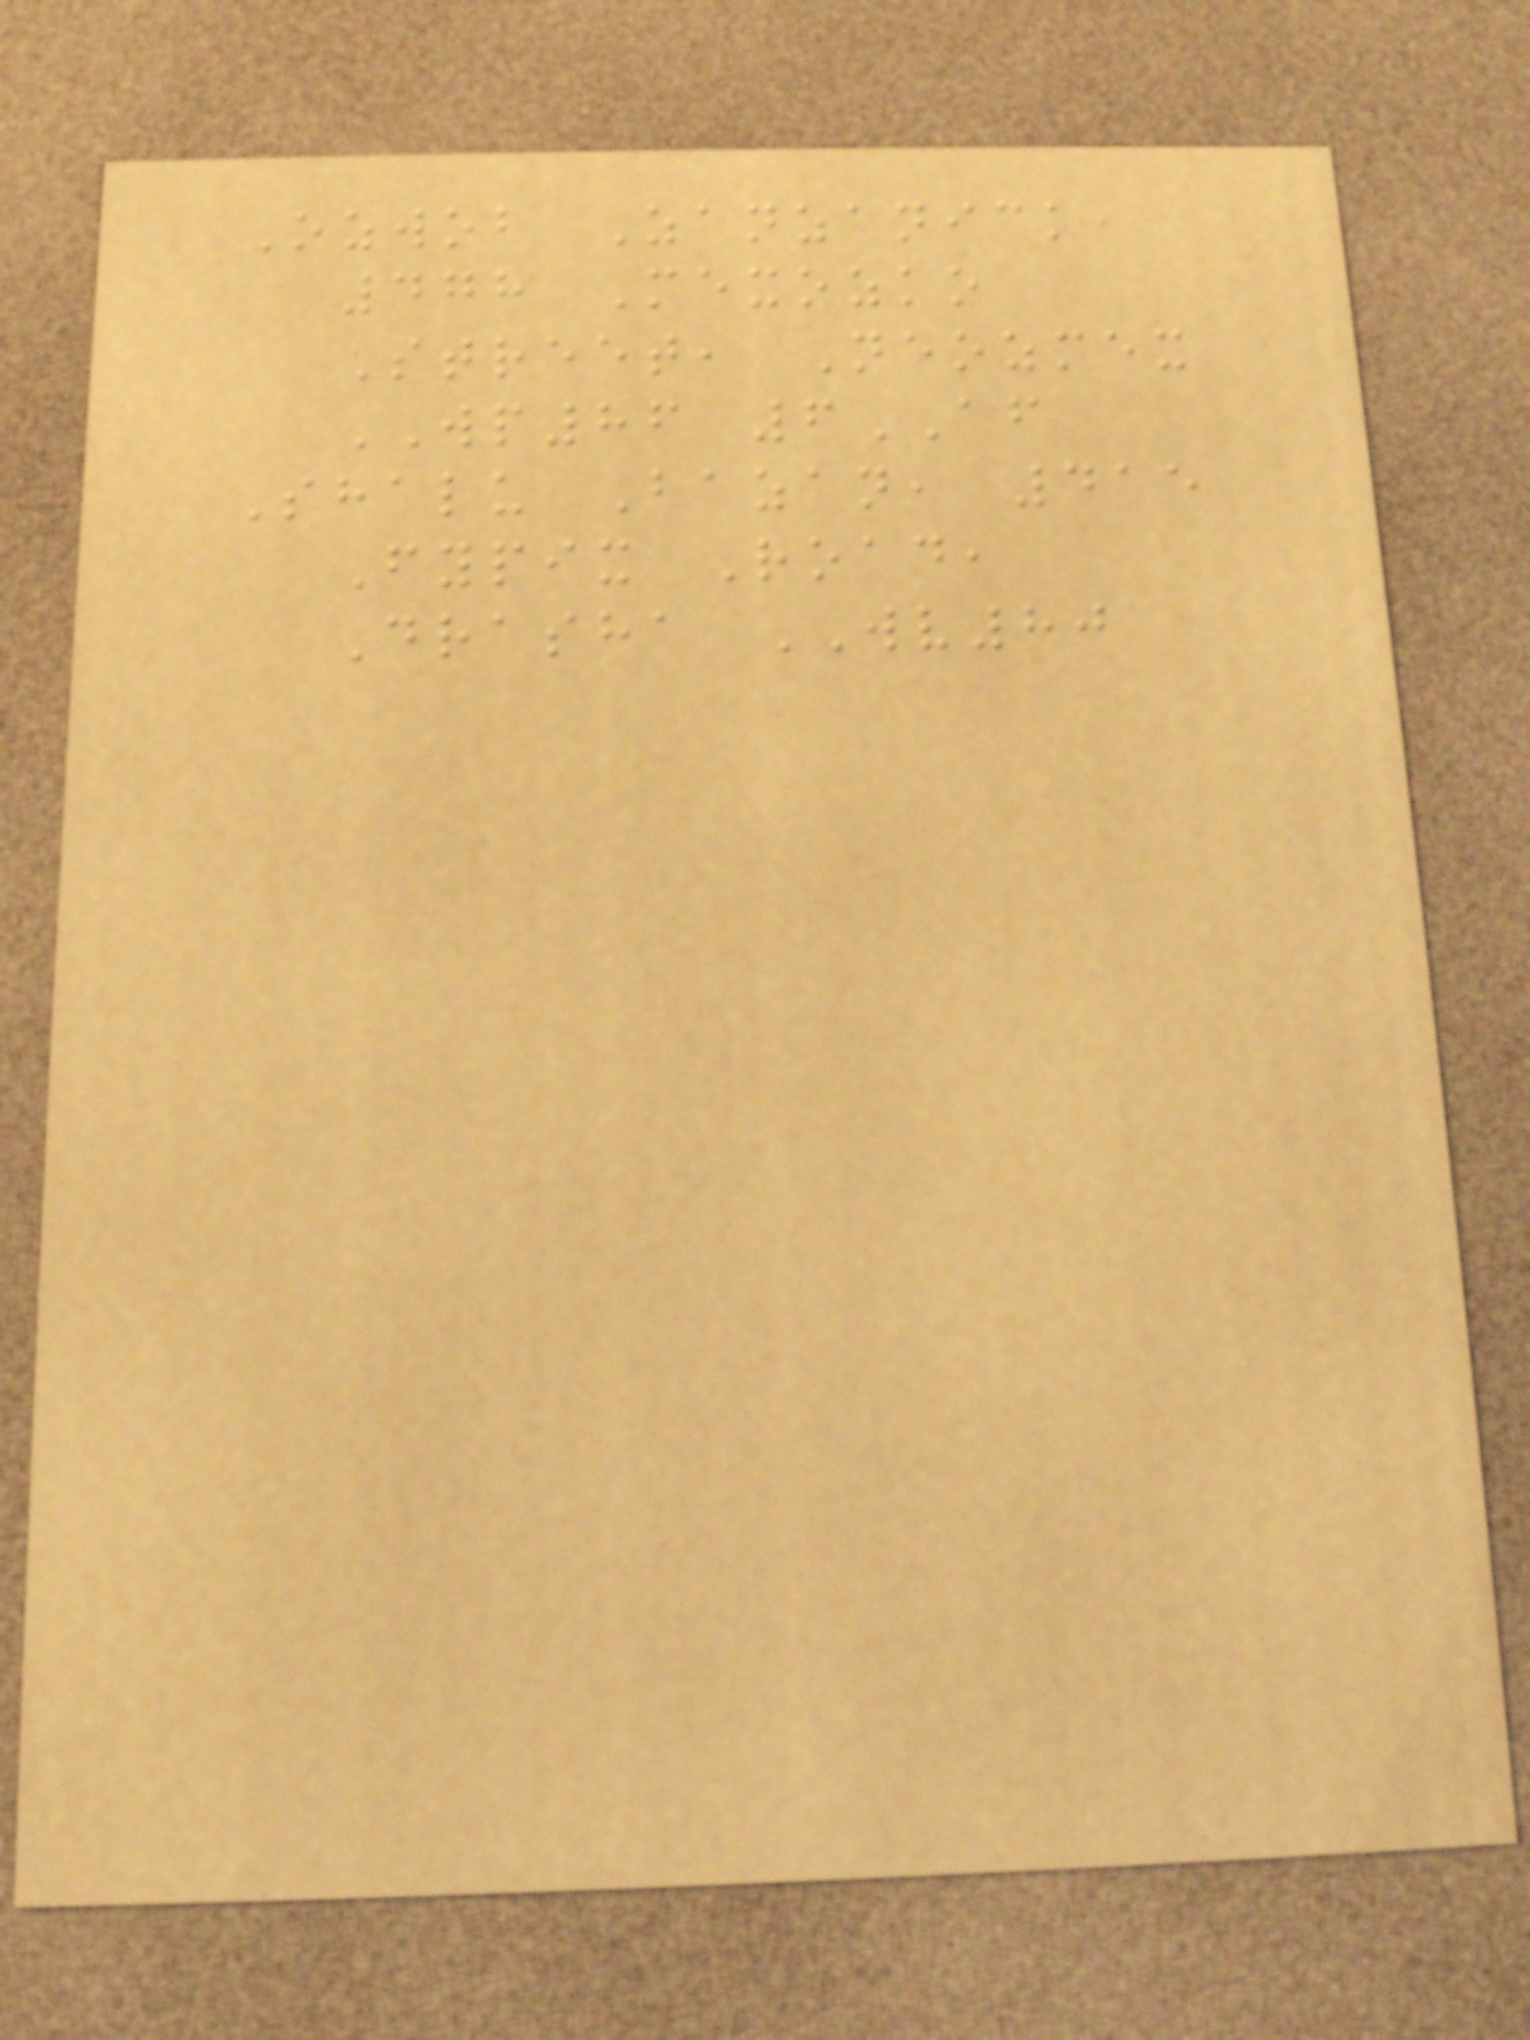Ozwob Zanzanick,
478 Mexozko
Street, Neozmex
WP86 6AF
Shalu Bazan, 415
Fypix Road,
Drasha WV80
